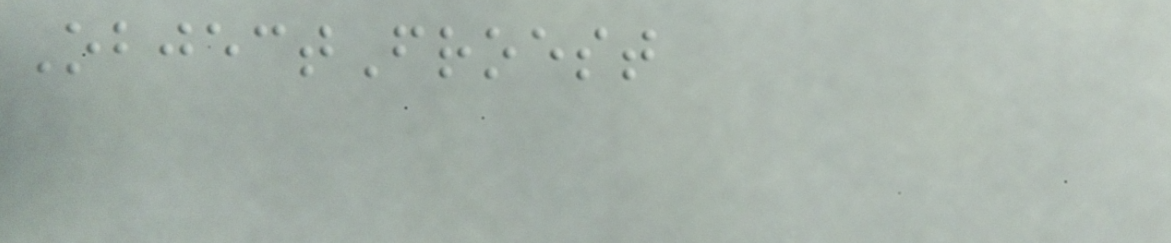ObjectFroest
